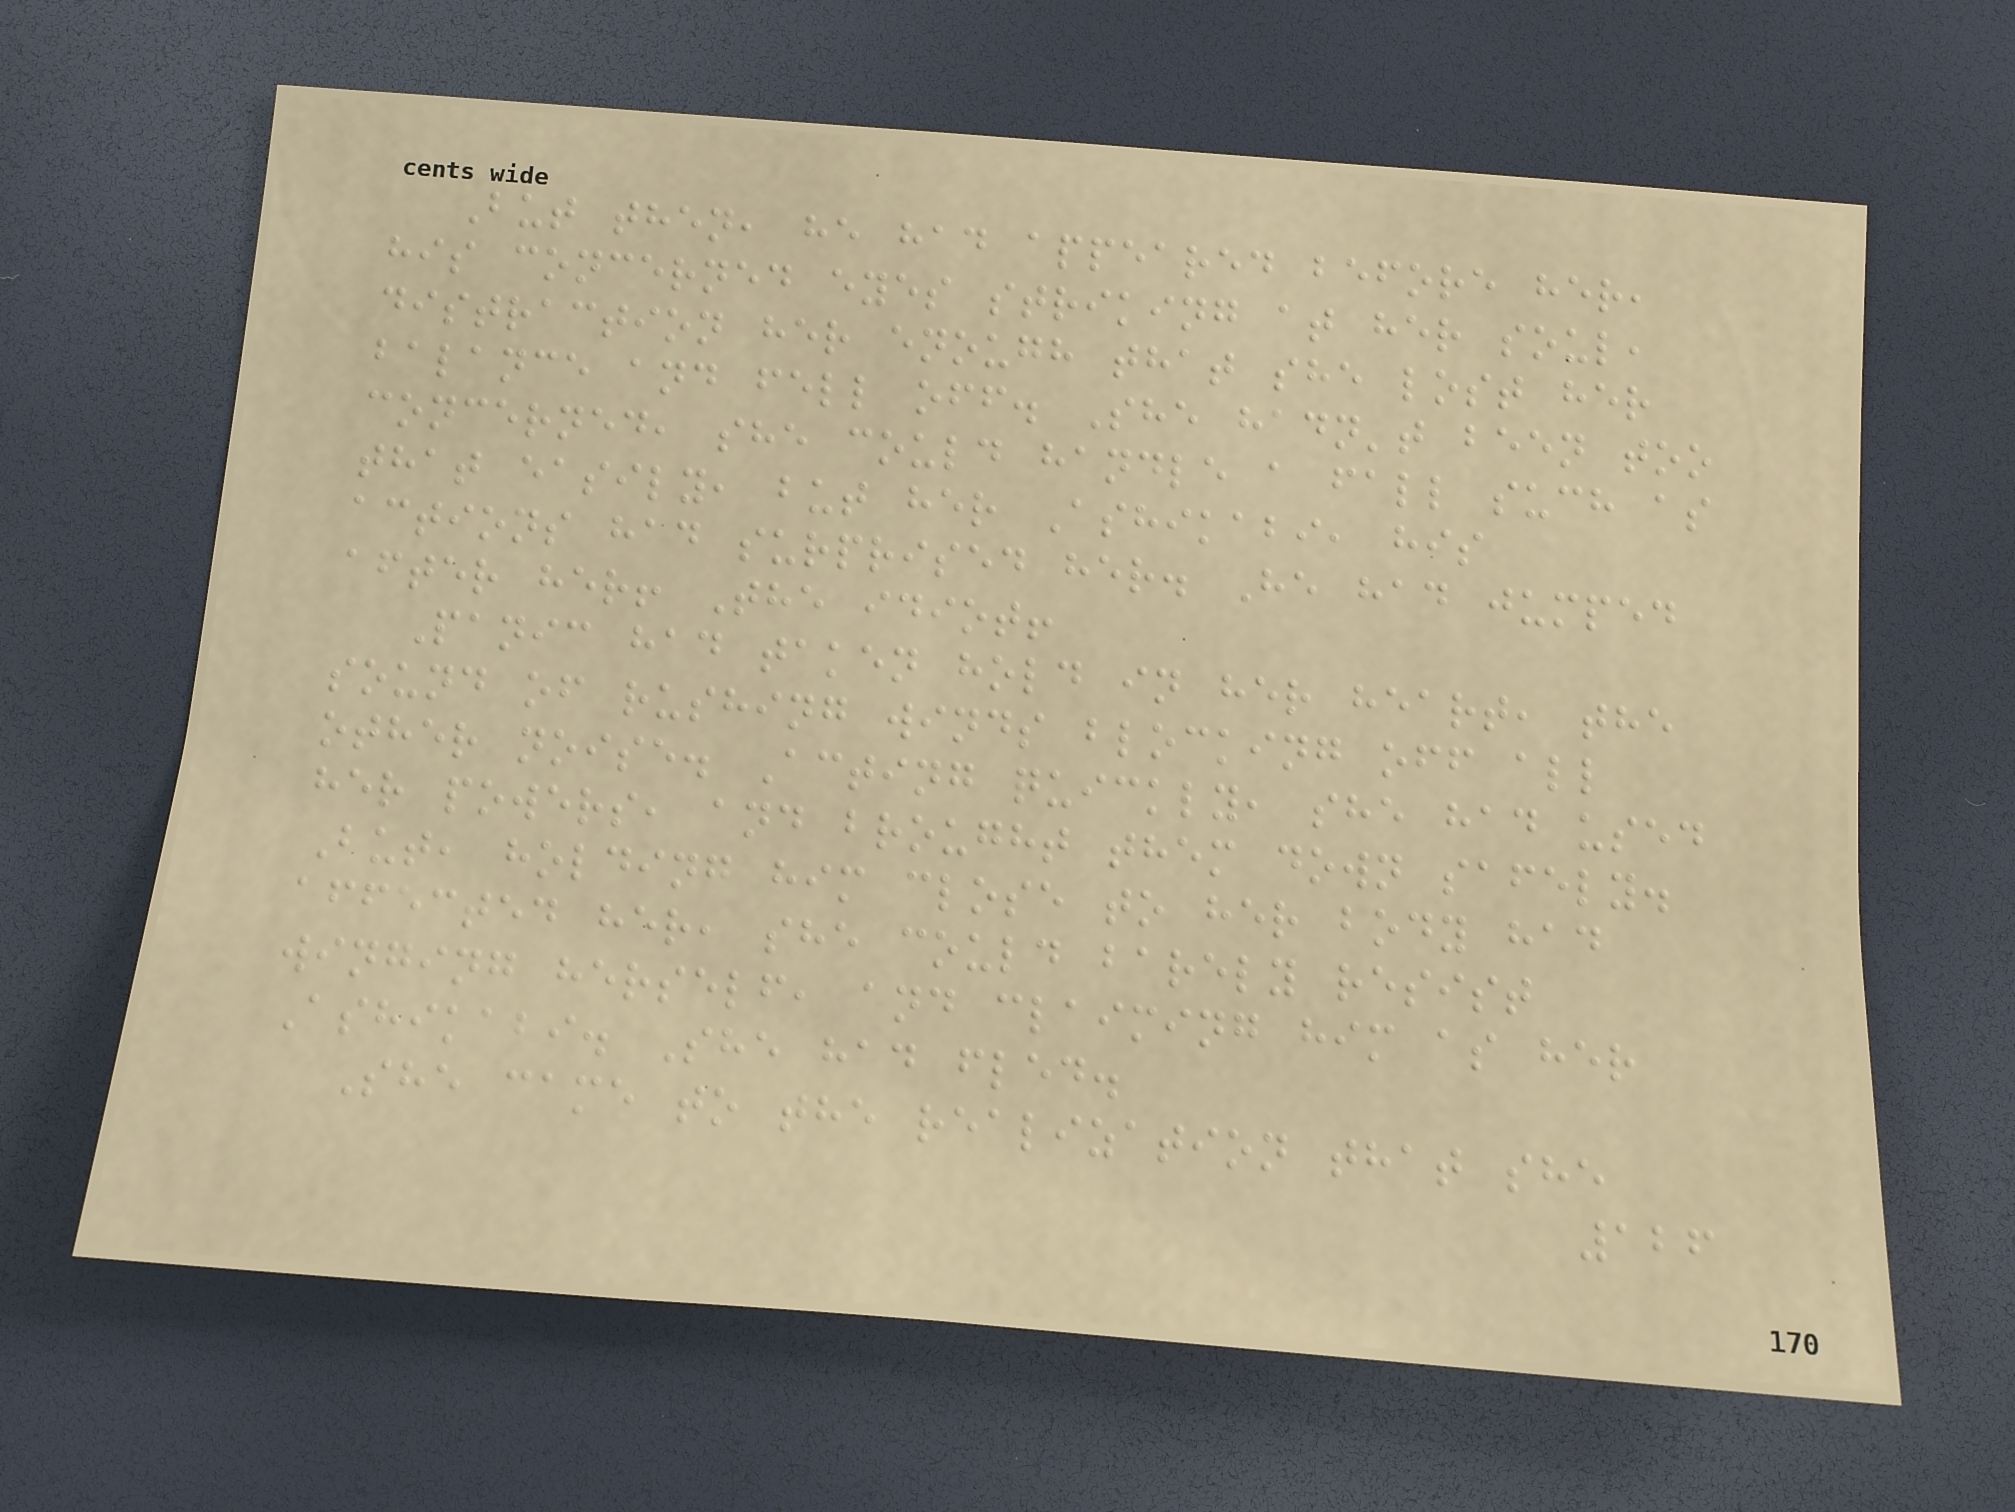But then, he had appeared before her,
his concerned eyes striking at her soul,
distraction her enough that she lost her
balance and fell off. She hadn't been too
concerned, she could handle a fall such as
that easily, but her Ashikabi, his
actions had surprised her. He had jumped
after her! The idiot!
Panic had taken hold in her heart, the
sound of rushing winds blocking off all
other noise. Acting quickly, she had used
her powers, and brought them down safely.
But, holding him close to her body had
affected her, she could barely resist
winging herself, and claiming him as her
Ashikabi. She had fled.
She came to the realization that she
126
